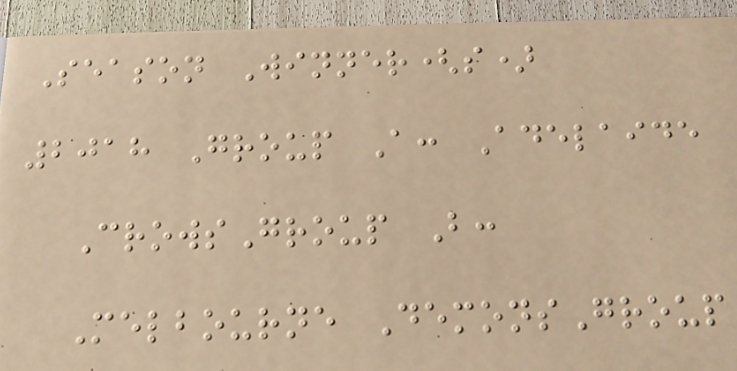Season Winner(s)
2018 Group A: Adelaide
CrowsGroup B:
Melbourne DemonsGroup
